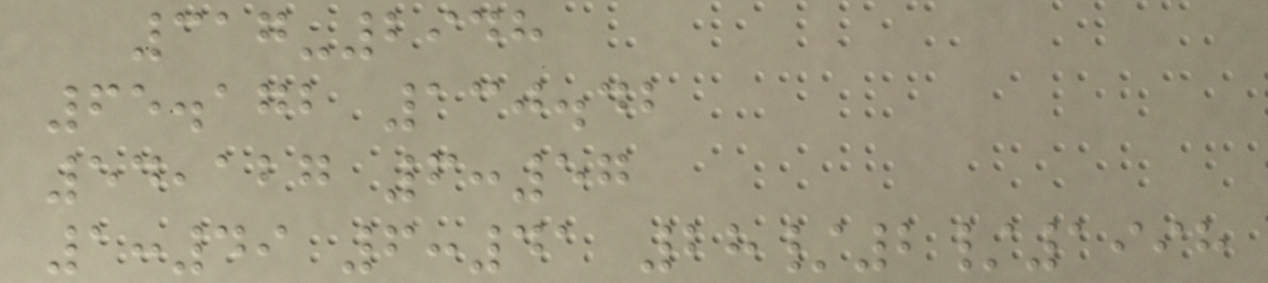317-2948
65.172 130.42
54,127 6:57
1:49 6:41 28/2/1998
